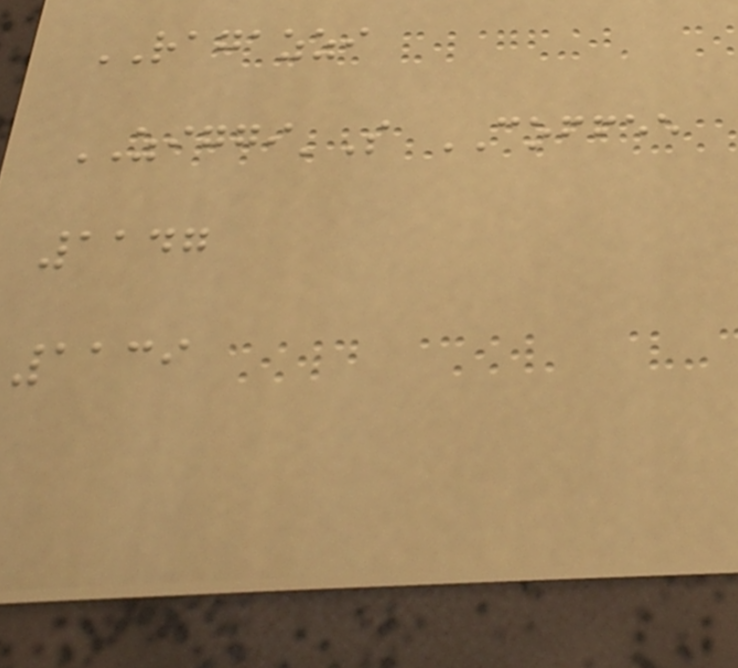RAGAZZI
ZIGGI'S COFFEE
1147
1139
